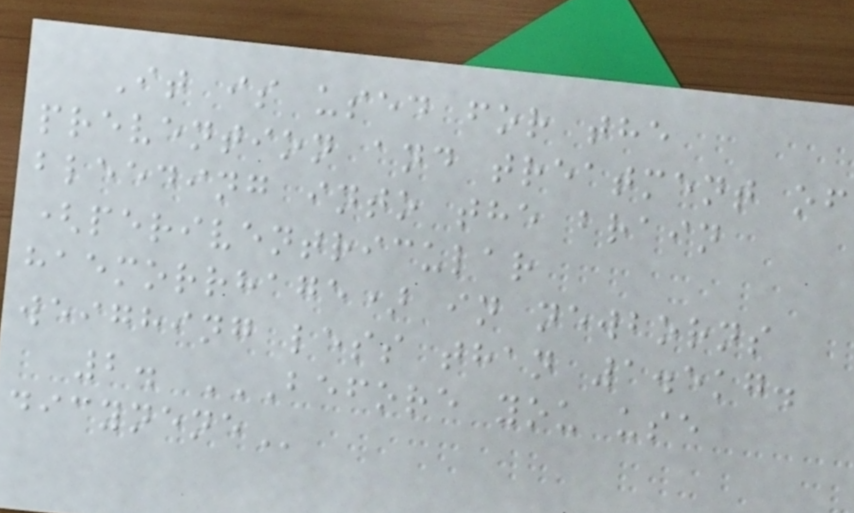It is used for the
prevention and treatment of
bleeding into the brain
(periventricular
haemorrhage) in newborns
weighing less than 1.5kg.
2. BEFORE YOU USE
DICYNENE
